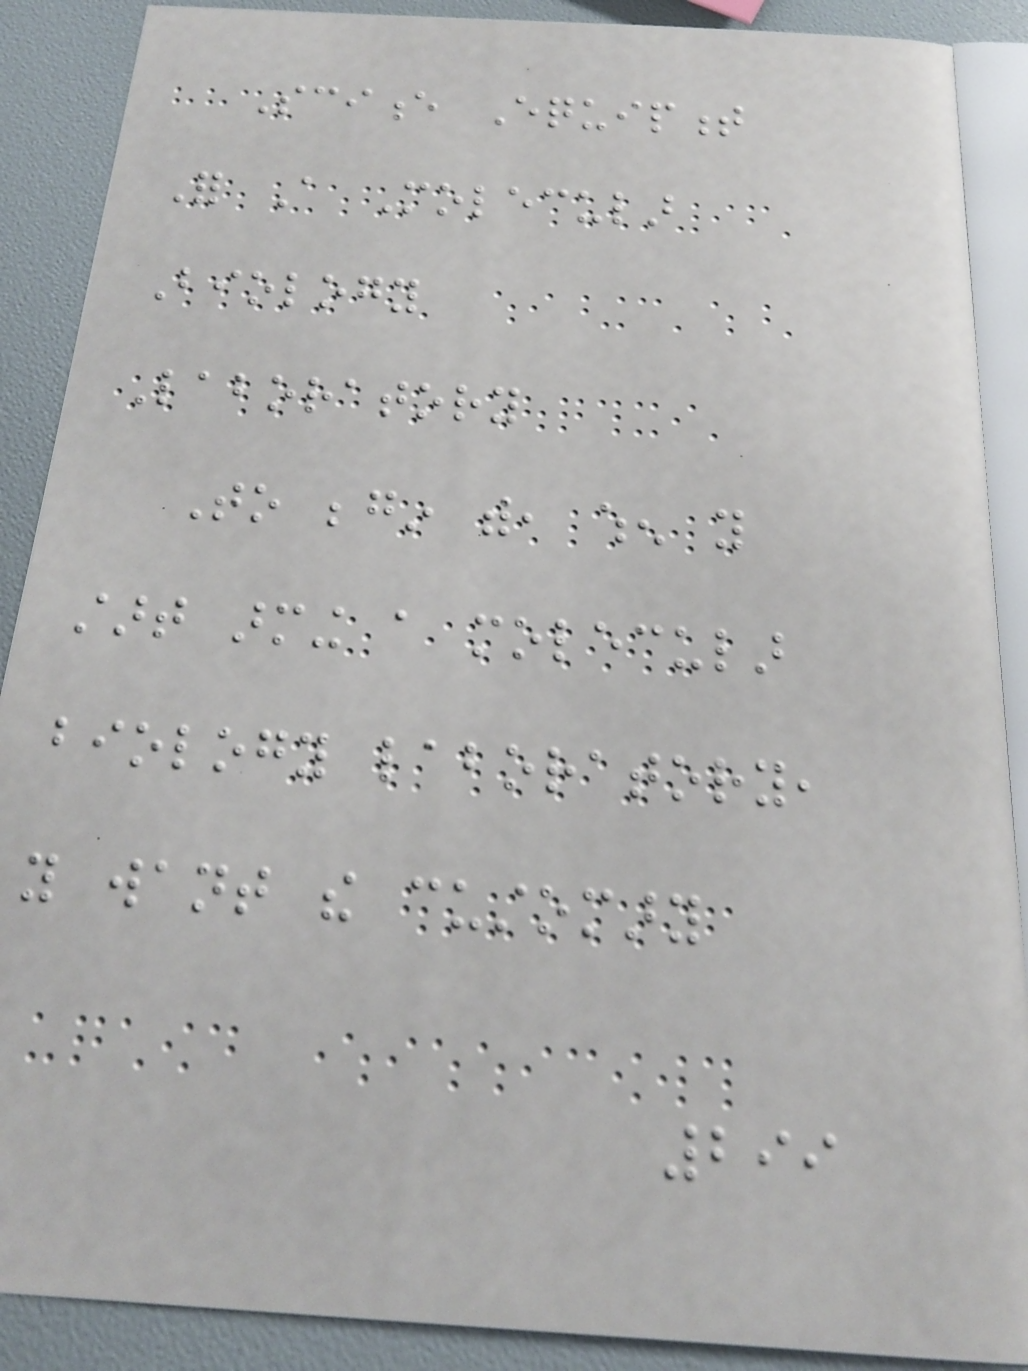Science Equipment
For A Molecular
Biology
Laboratory
To begin with, when you
start arming a molecular
biology laboratory,
you want the customary
299
